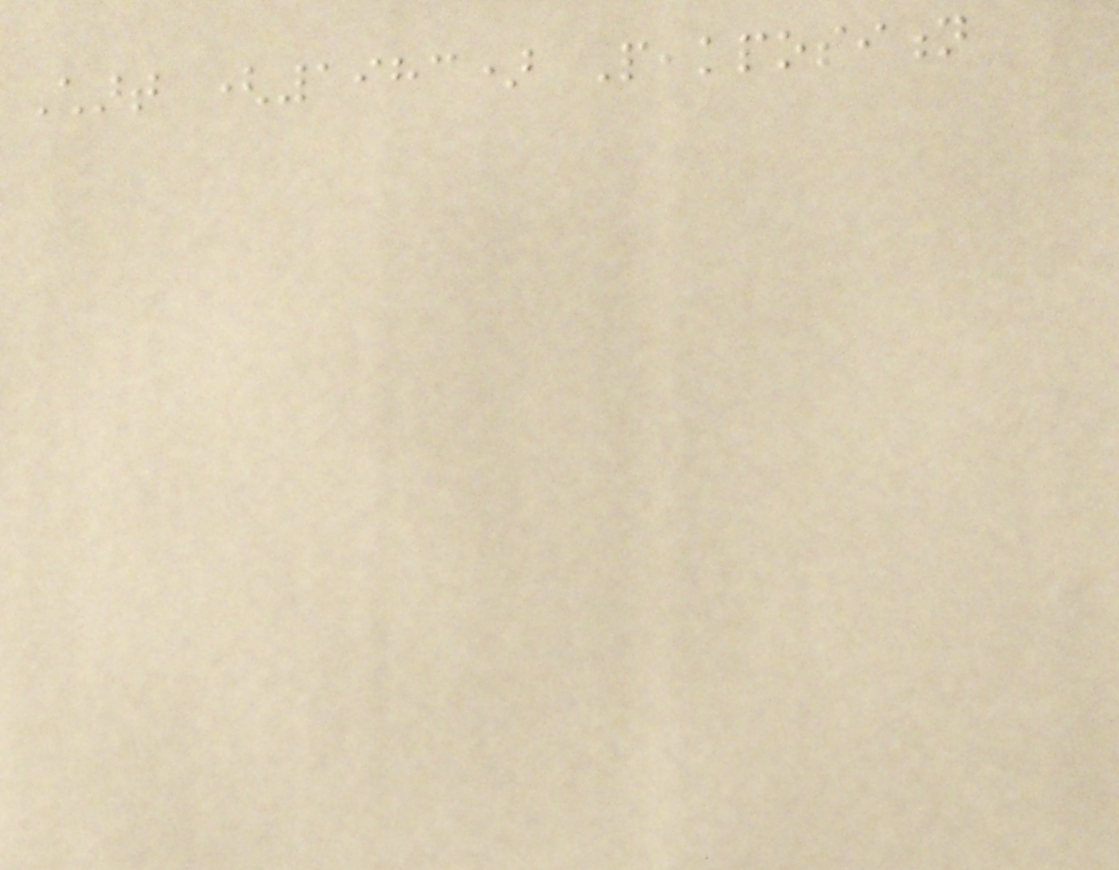Chart (1983) Peakposition
